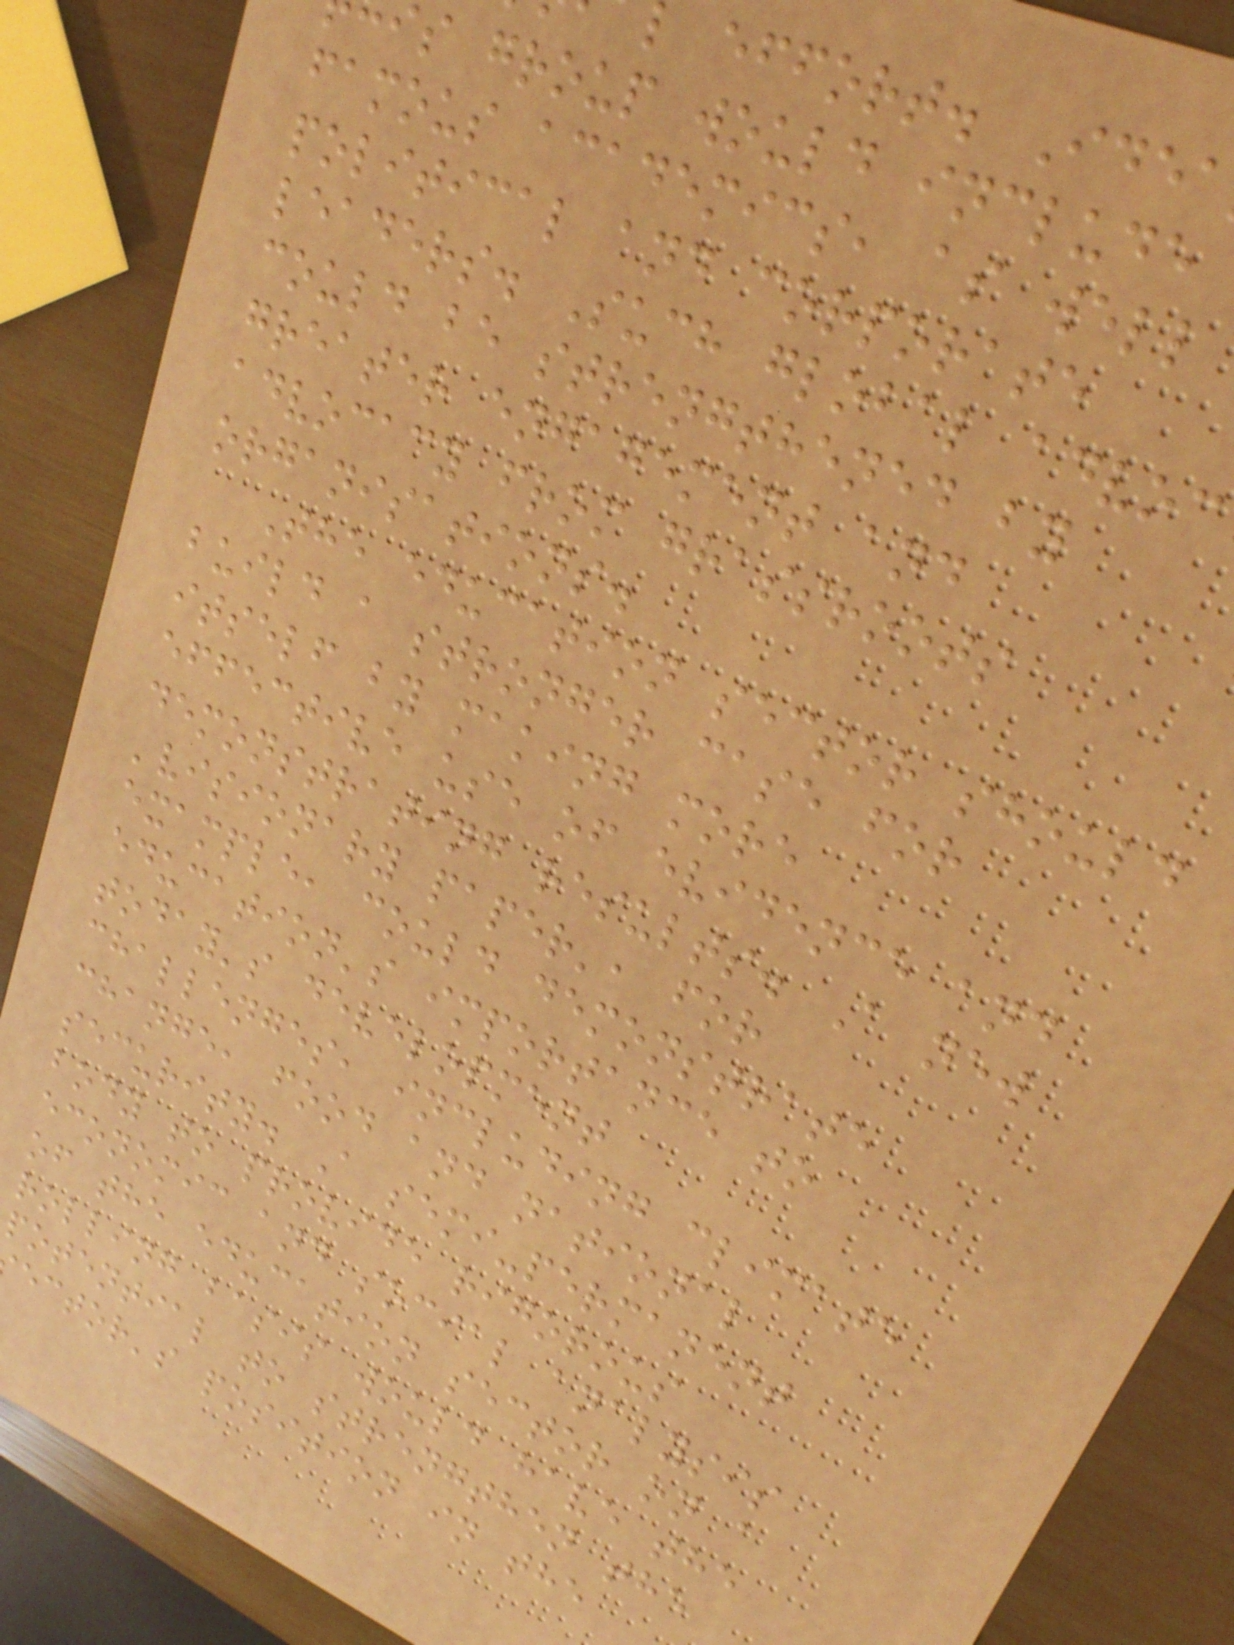l effort. Ide
is group would include
famous academics, as well
political and corporate
leaders. Such global advoc
could be strengthened by
greater engagement and
advocacy from grassroots
organisations.
The education sector should
build a stronger case for
itself by making more
effective use of evidence and
demonstrating results. A new
'visionary paper', for
example, could demonstrate
education's importance to
today's development
challenges, including climate
change, food and national
security. A semi-permanent
body to provide rigorous
economic and social analysis
of the education sector on a
rolling basis would have the
potential to strengthen the
ector's position in the
